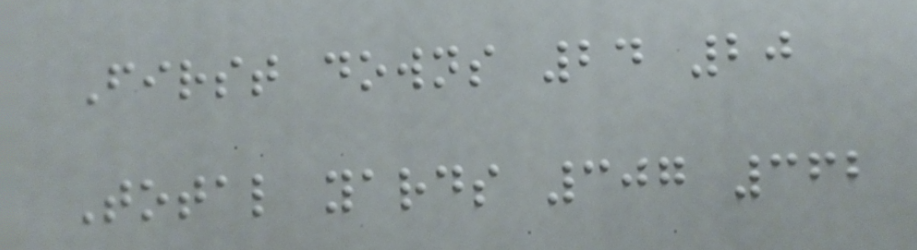First downs 24 20
Total yards 307 362
